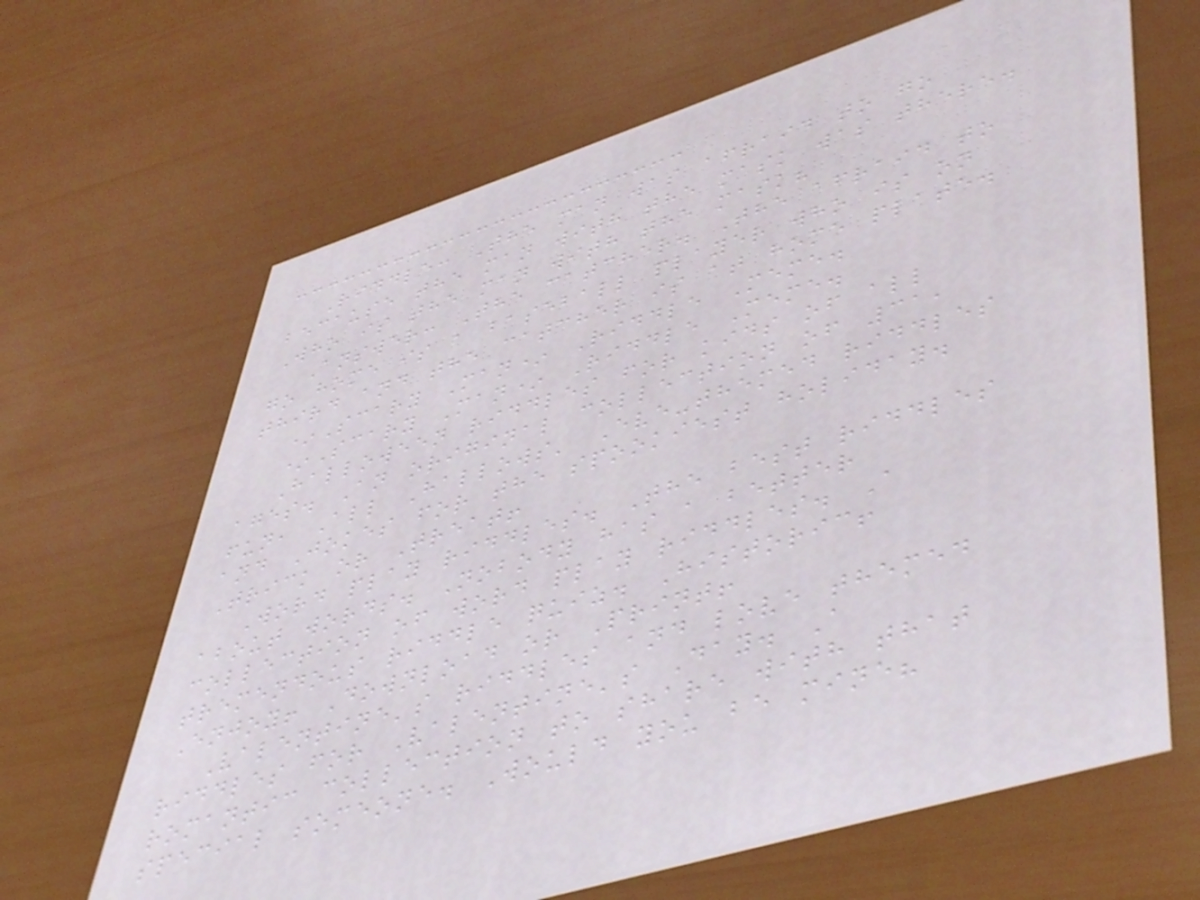Riddle: The man was afraid to go
because the man with the mask was there.
Who is the man with the mask?
Answer: The catcher. The afraid to
go home is a baseball player who is on
third and the catcher is at home plate.
*Scary Man* Riddle Meme.
*Scary Man* Riddle Meme.
Halloween riddles for kids of all
ages. An original collection of 31,
fun, All Hallows' Eve-themed riddles
and Jokes for the spookiest holiday.
Trick or Treat!
Word play riddles. The best riddles
about words. Nobody has a better
collection of word play riddles. A
tremendous riddle quiz. Historic!
Enjoy! Download or Print!
Valentine's riddles and love themed
riddles for Valentine's Day. A
romantic collection to share with that
special someone. Would you be mine?
